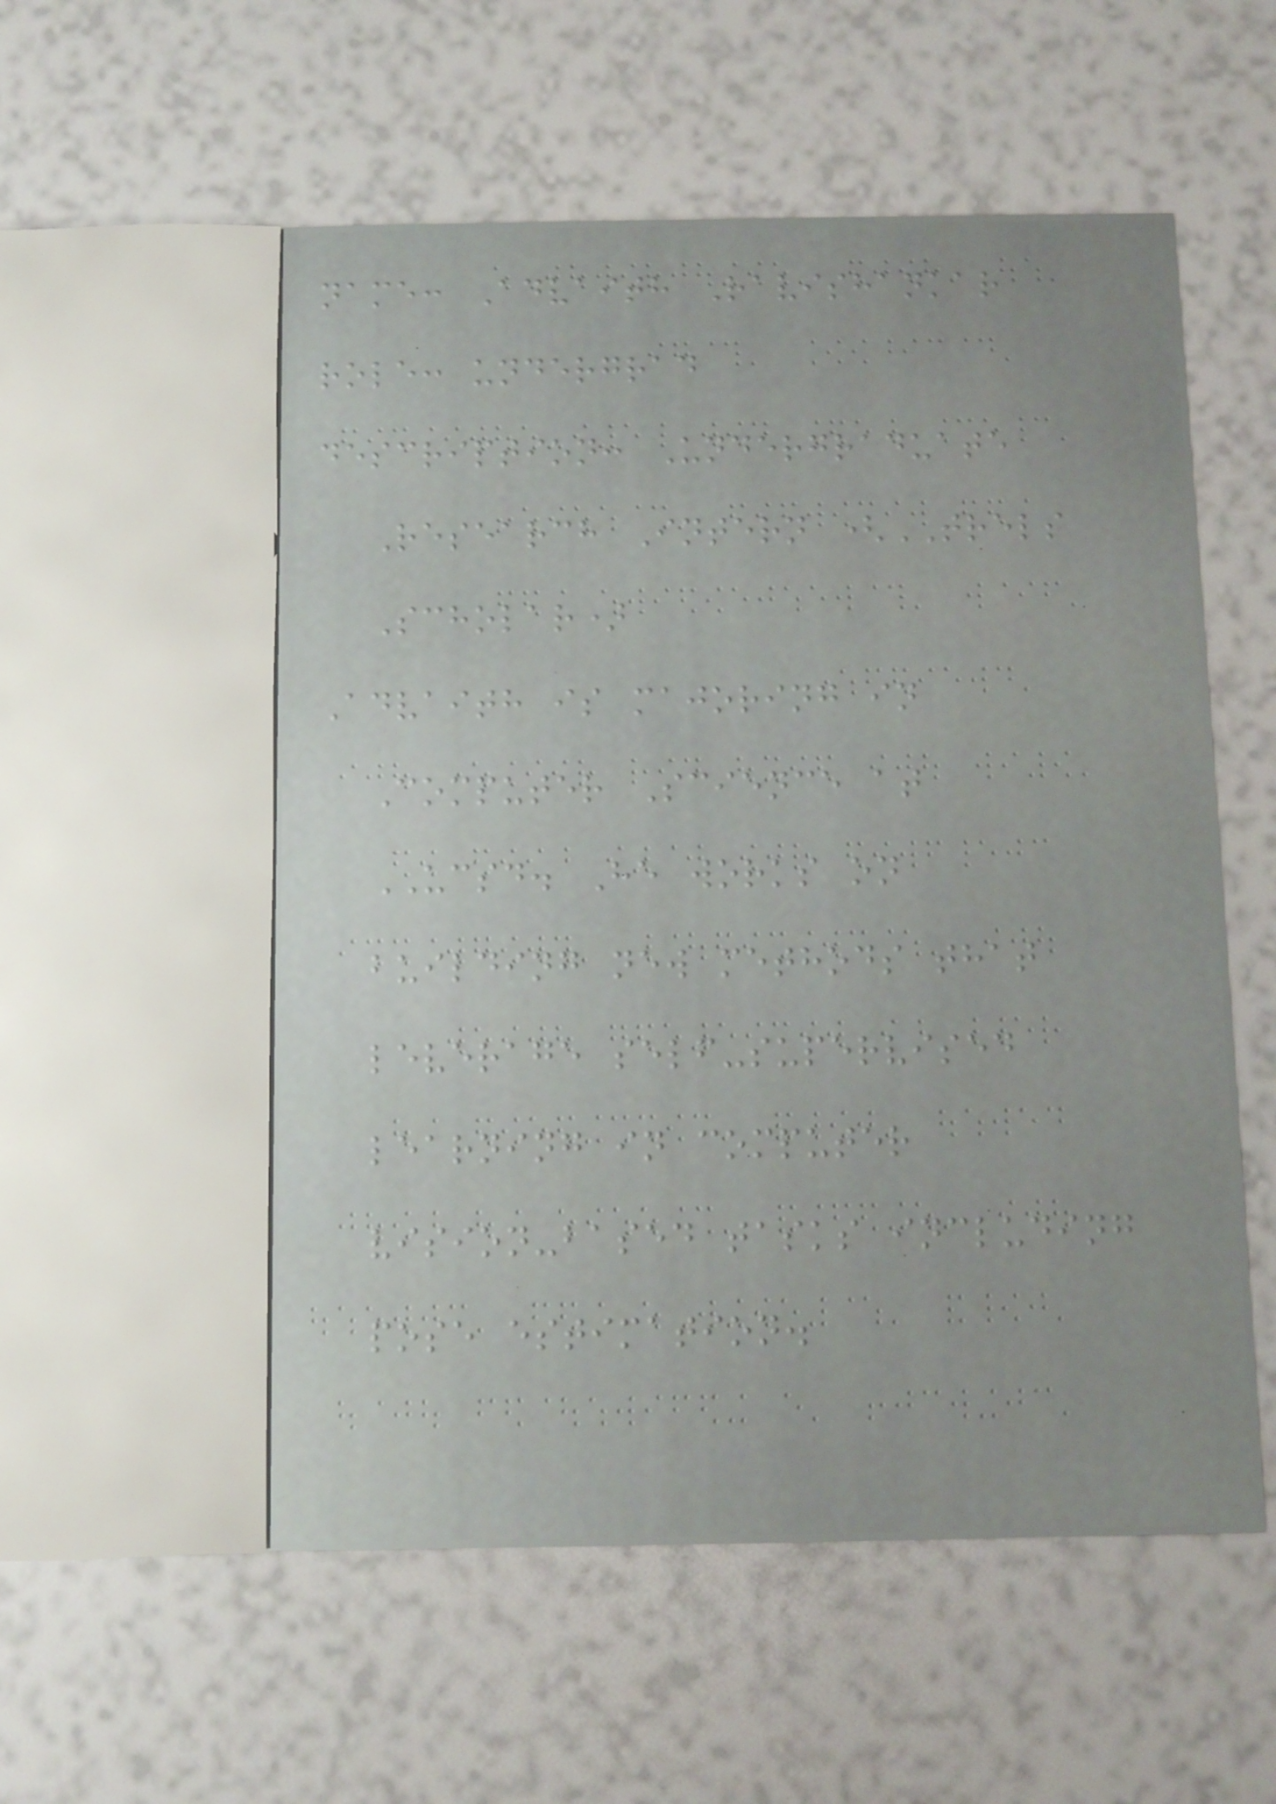name: Advaith Ravishankar
role: undergrad
description: Undergraduate
Research Intern (TRELS
Scholar)
Advaith is majoring in
Computer Science at
UCSD. He works on
building new methods that
leverage self-supervised
learning in computer
vision-based tasks including
pose estimation.
